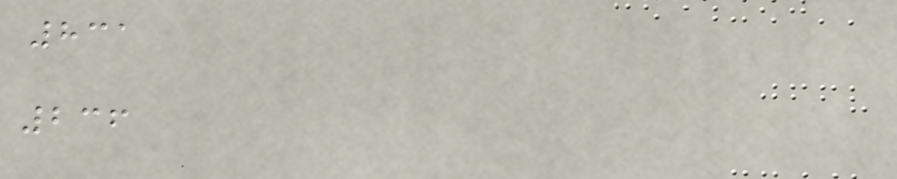831
236
